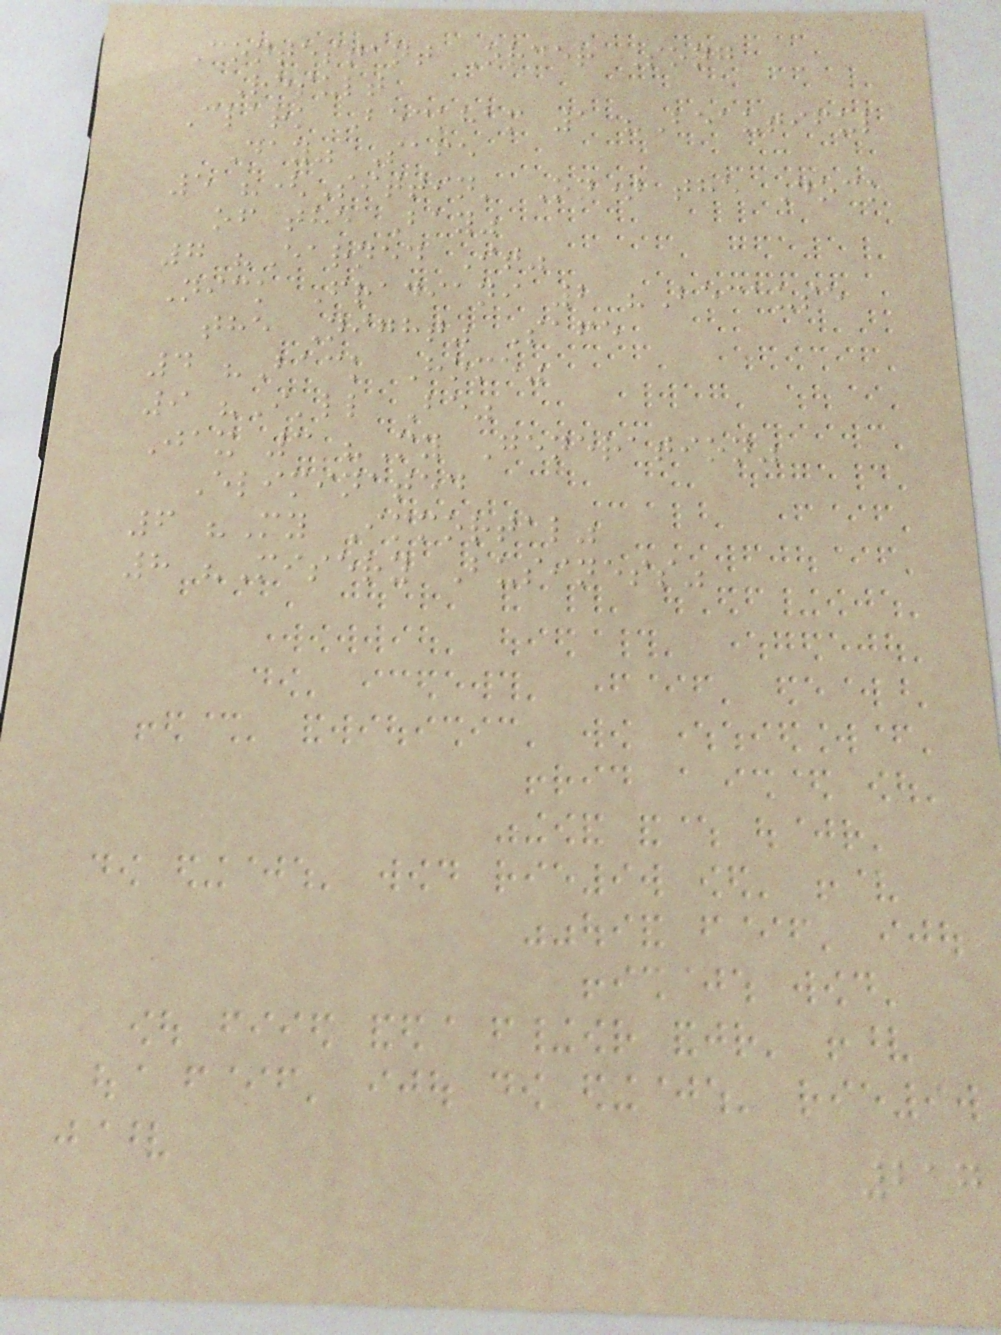Contestant Order Song
Result
Clark Beckham 1 "Beautiful
Day" Safe
5 "(Sittin' On) the Dock
of the Bay"
7 "Earned It"
Nick Fradiani 2 "Because
the Night" Safe
4 "Back Home"
9 "I'll Be"
Jax 3 "My Generation"
Eliminated
6 "My Immortal"
8 "Misery Business"
217
